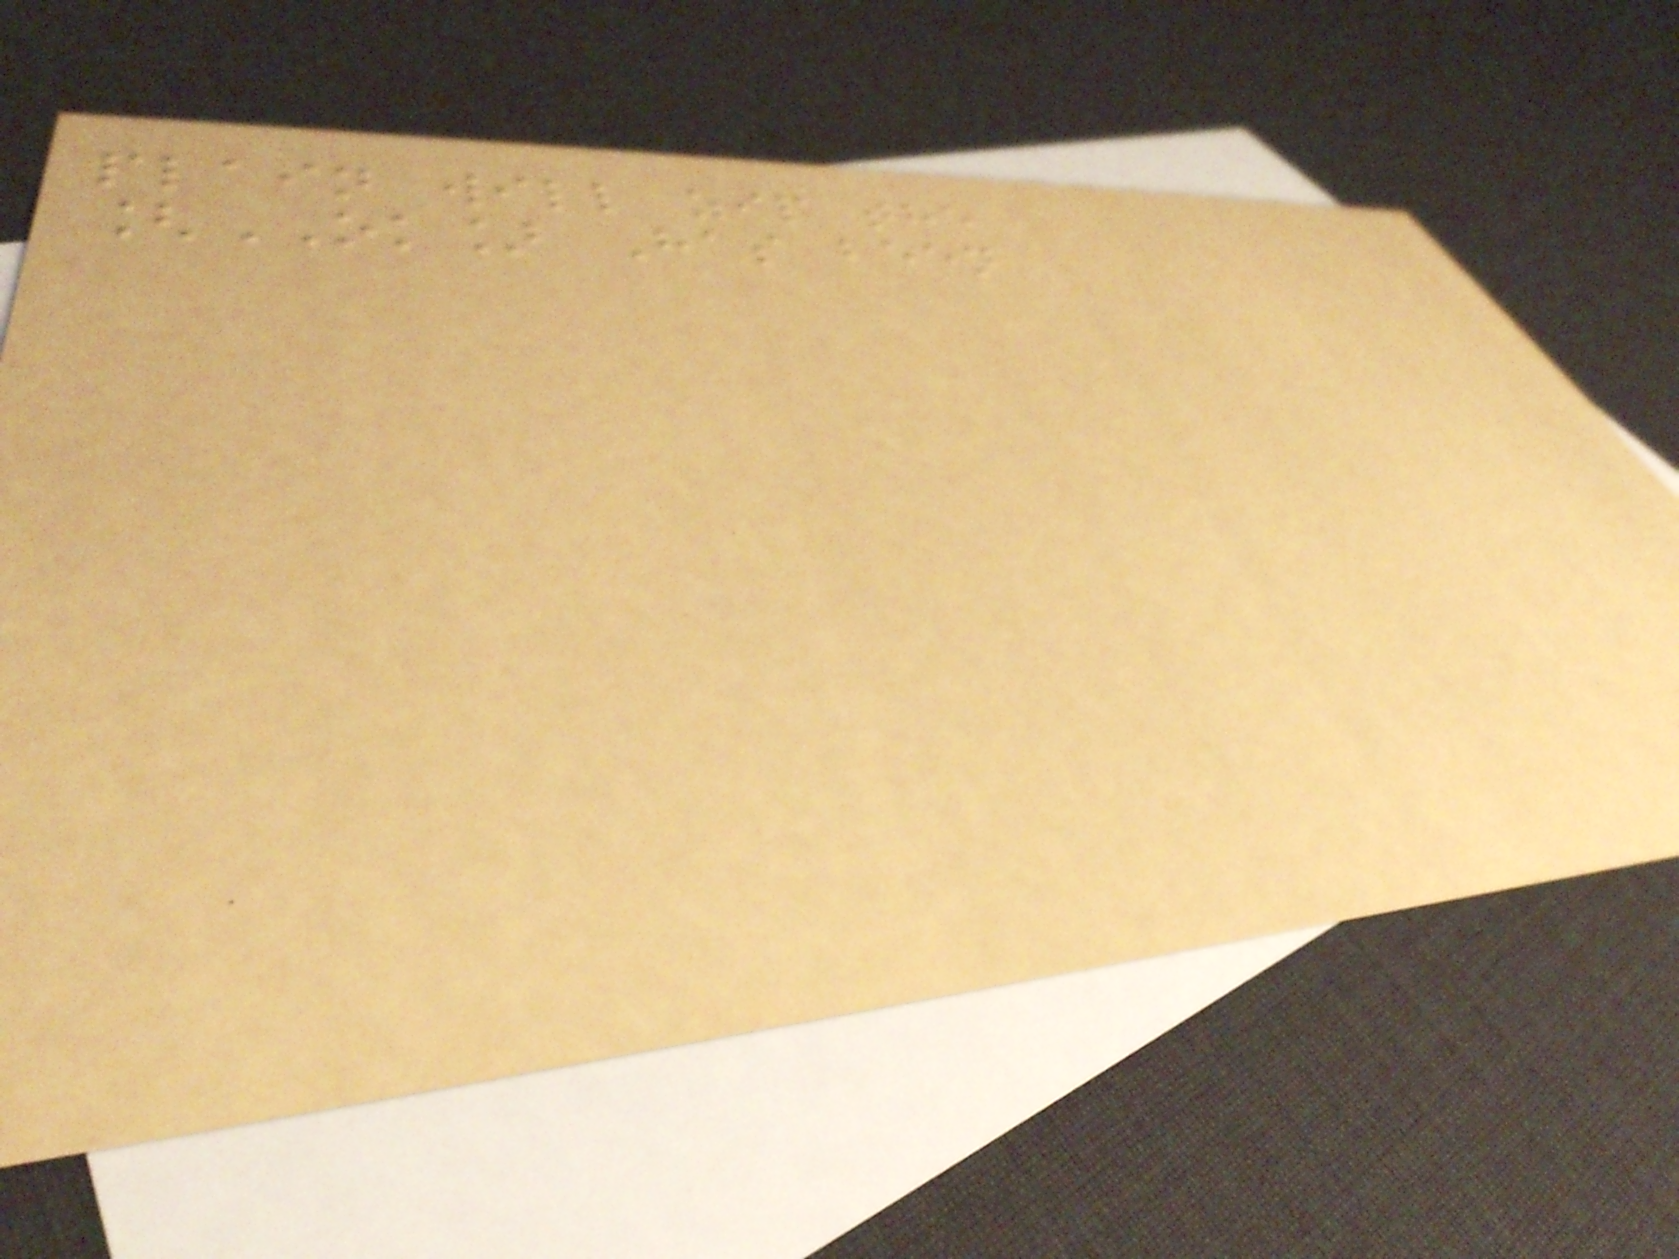plain will zip the
[OK] Has been
